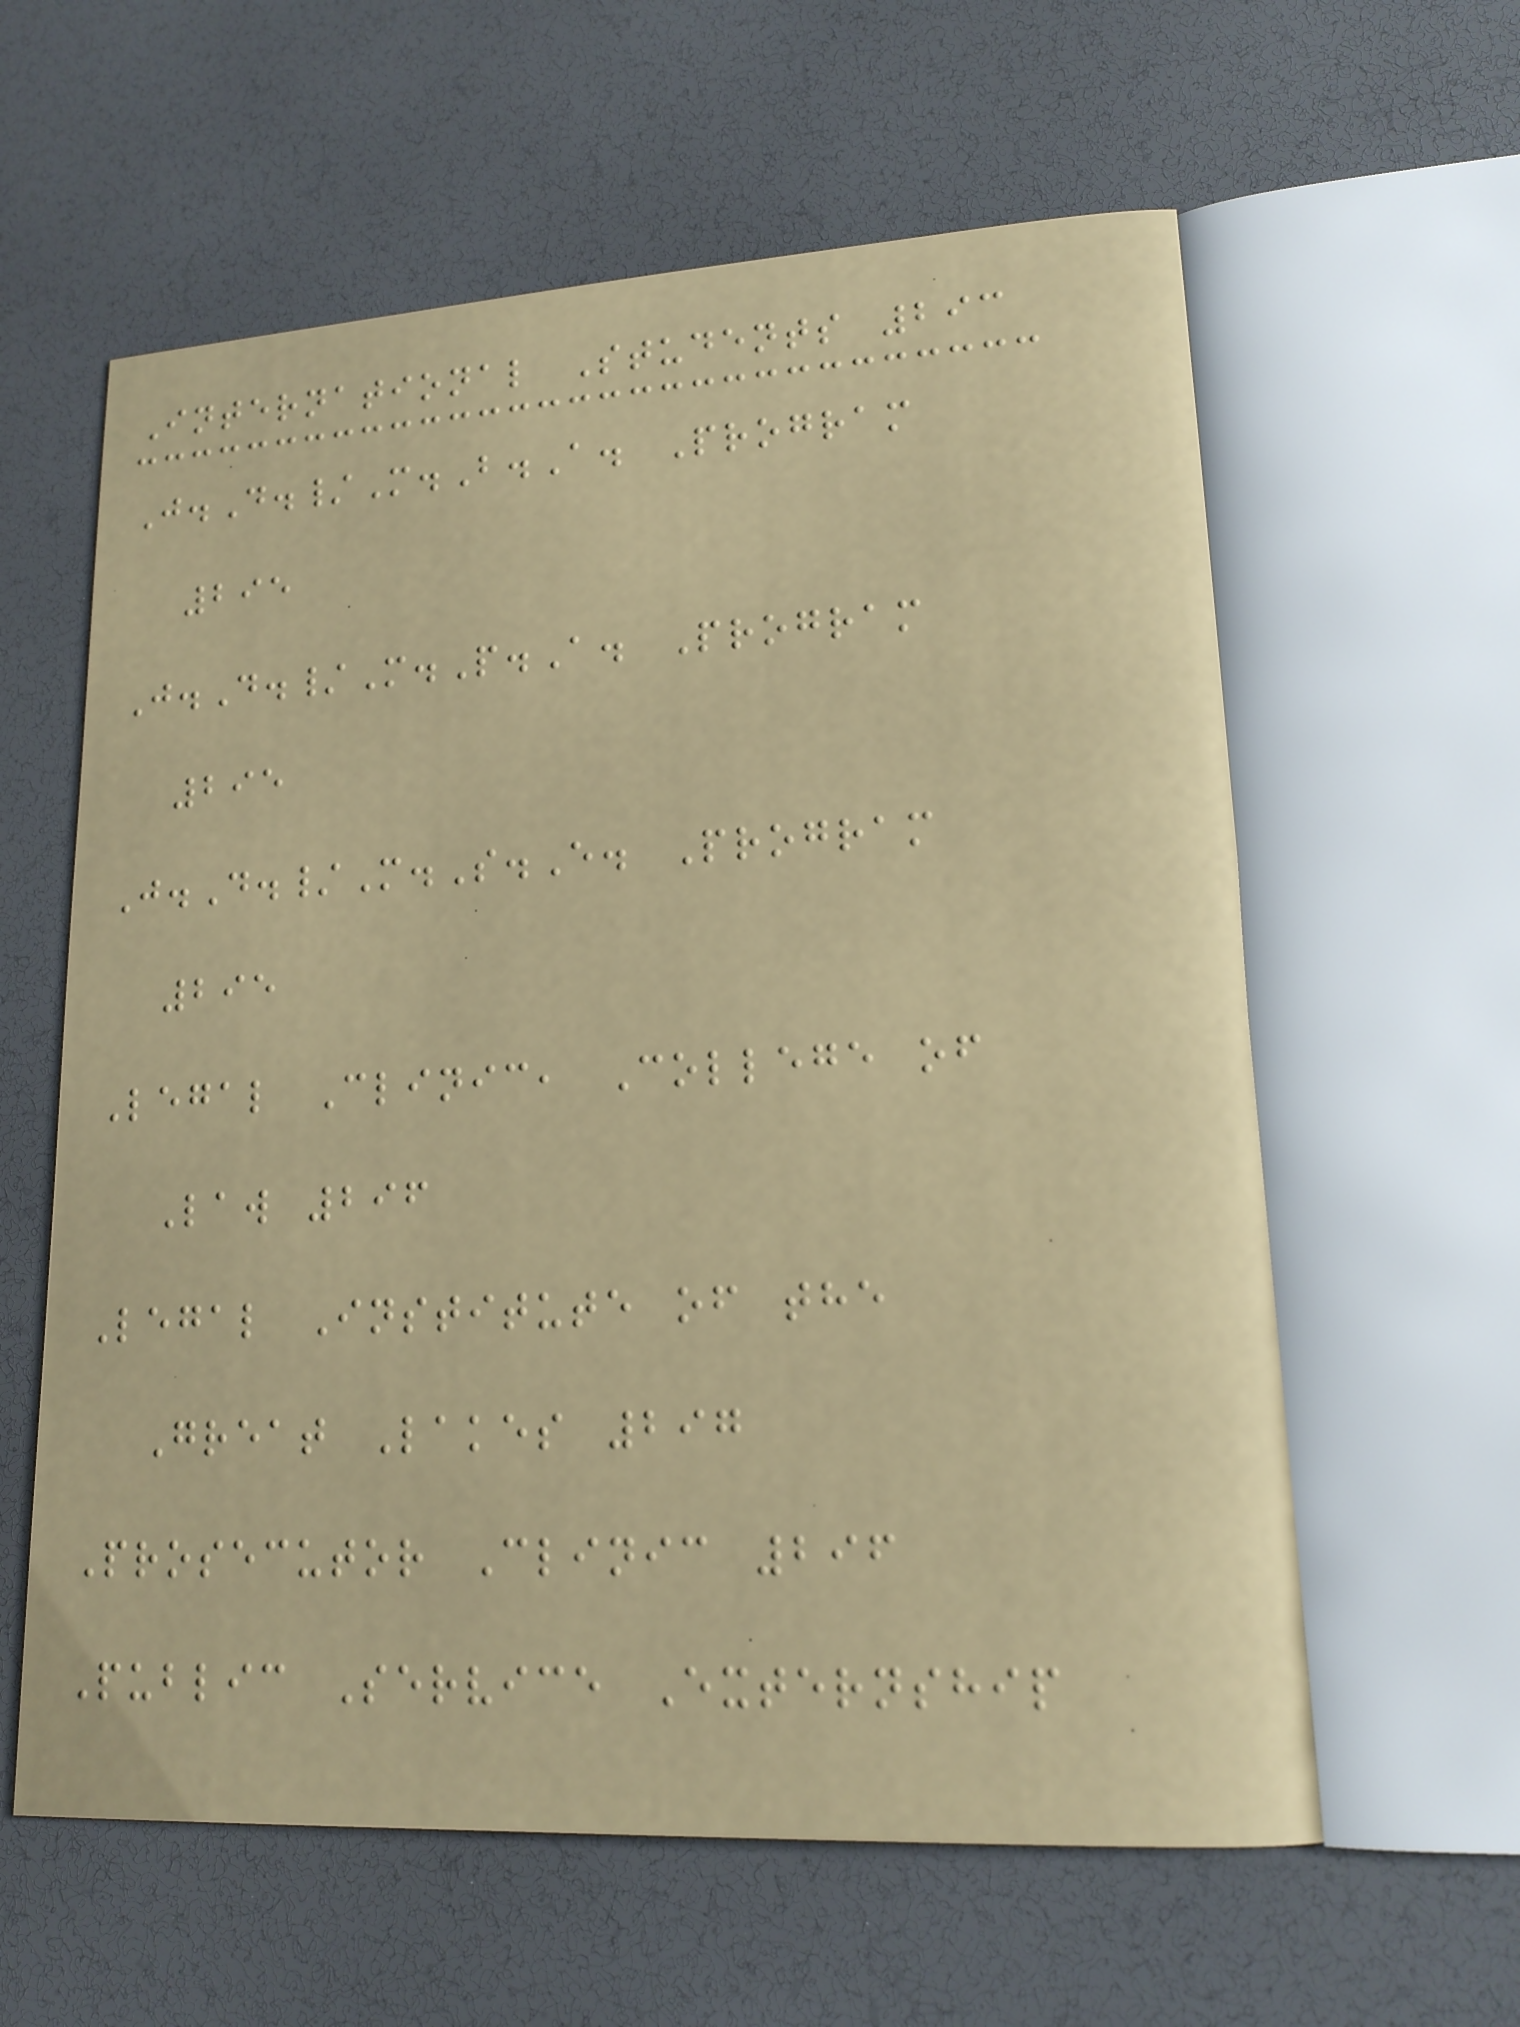International Students 293
J.D./M.B.A. Program
295
J.D./M.P.A. Program
295
J.D./M.S.E. Program
295
Legal Clinic, College of
Law 296
Legal Institute of the
Great Lakes 297
Prosecutor Clinic 296
Public Service Externship
